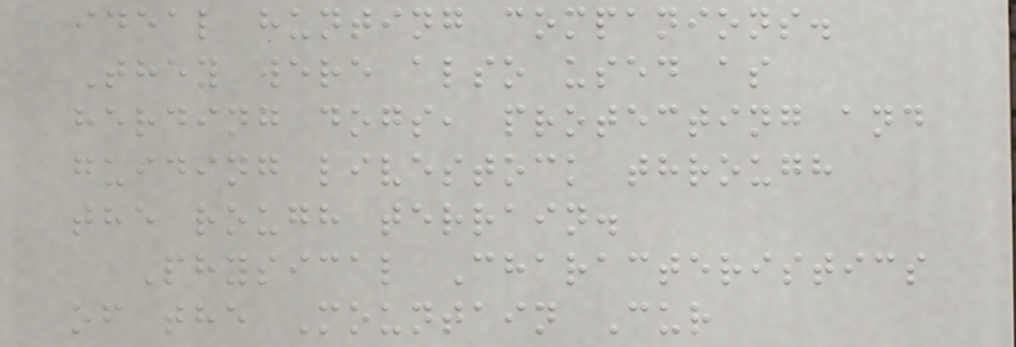ideal hunting companions.
They were also used as
herding dogs, protecting and
guiding livestock through
the rough terrain.
Physical Characteristics
of the Mountain Cur
